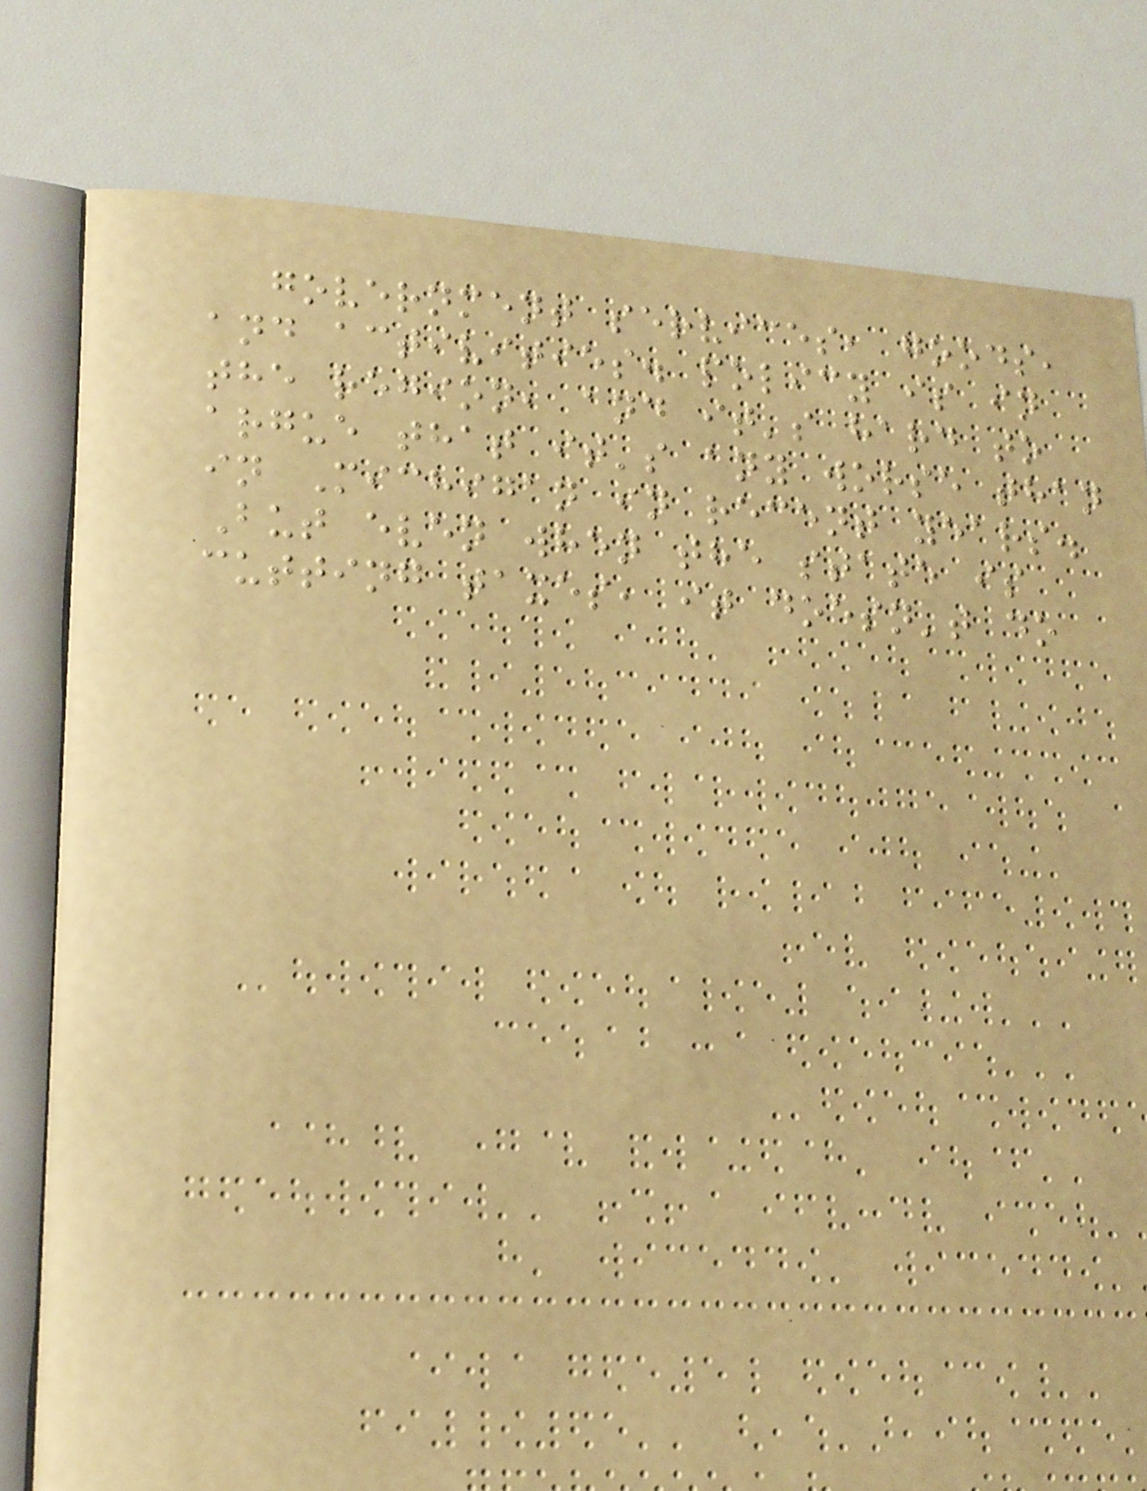government services, goods,
and activities. policy is in
the region, and it's hard to
argue that it's any worse than
in Michigan in recent years.
But even when the state is
cutting taxes, it doesn't do
